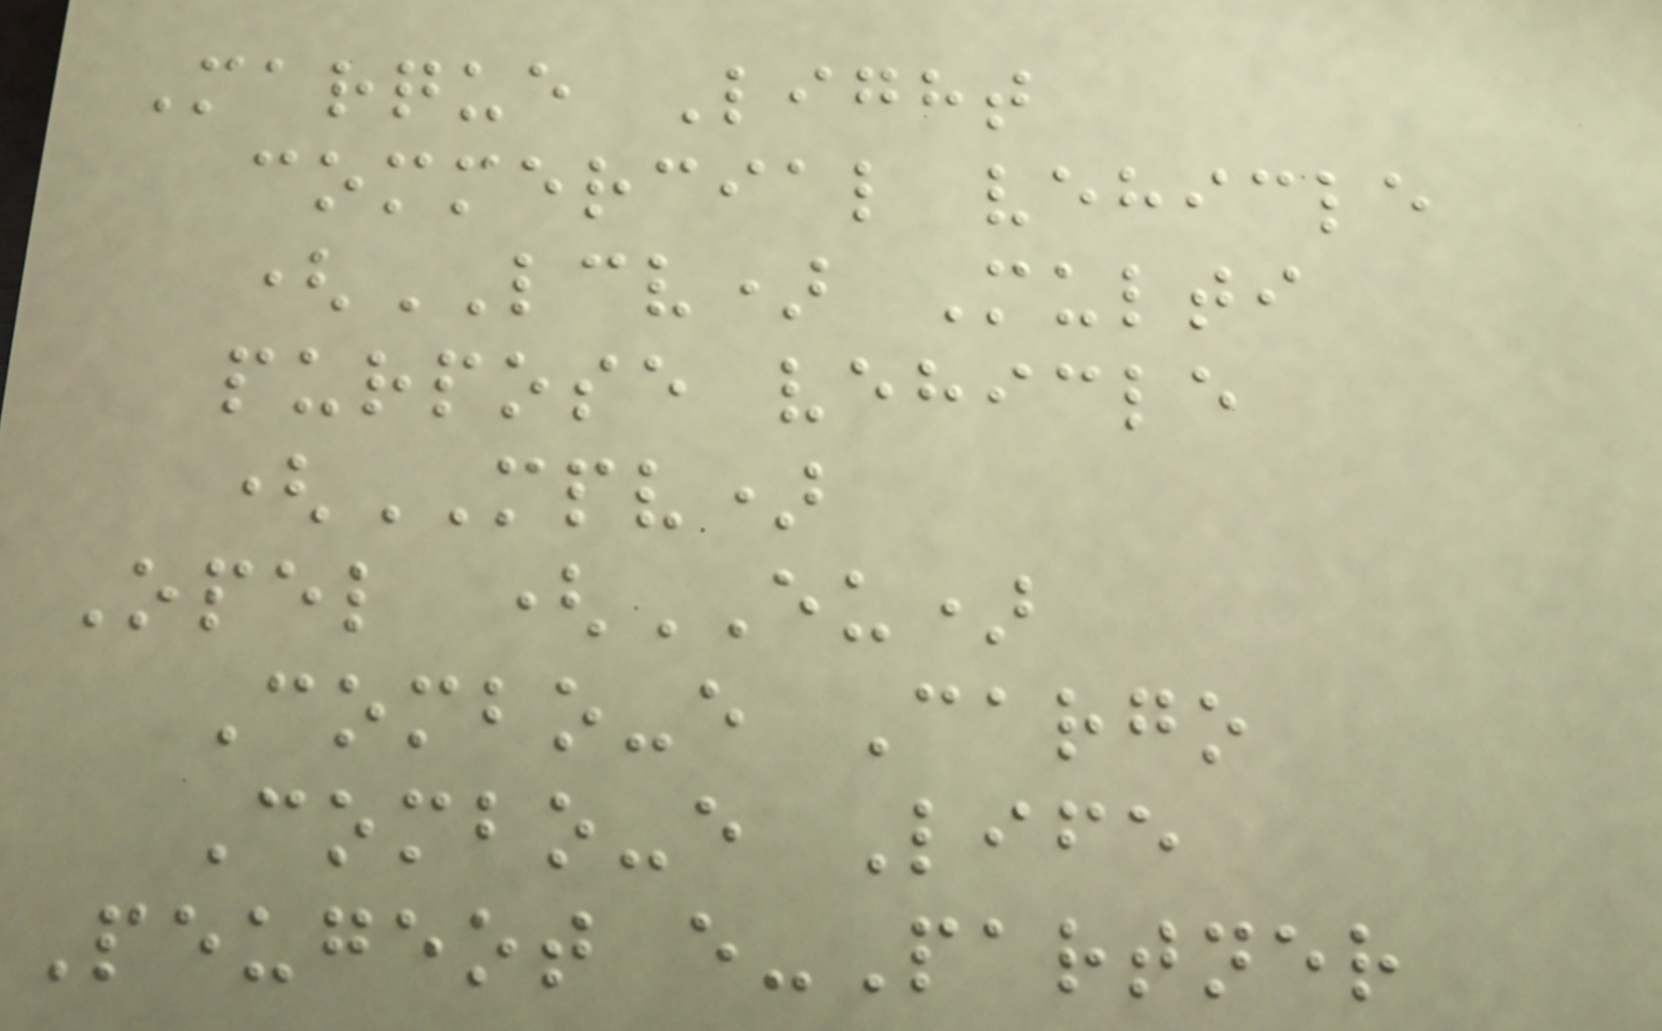Marque Light
commercial vehicle
(LCV) Multi
purpose vehicle
(MPV)
Opel (EU)
Combo-e Cargo
Combo-e Life
Peugeot e-Partner
